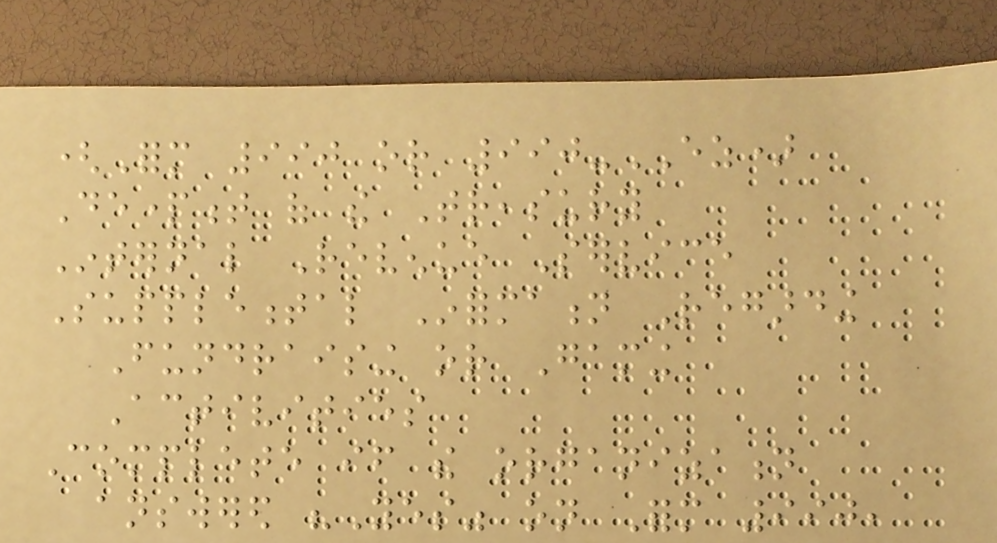(Form 990 or 990-EZ)
Department of the Treasury
Internal Revenue Service
Supplemental Information Regarding
Fundraising or Gaming
Activities
Complete if the organization
answered "Yes" on Form 990,
